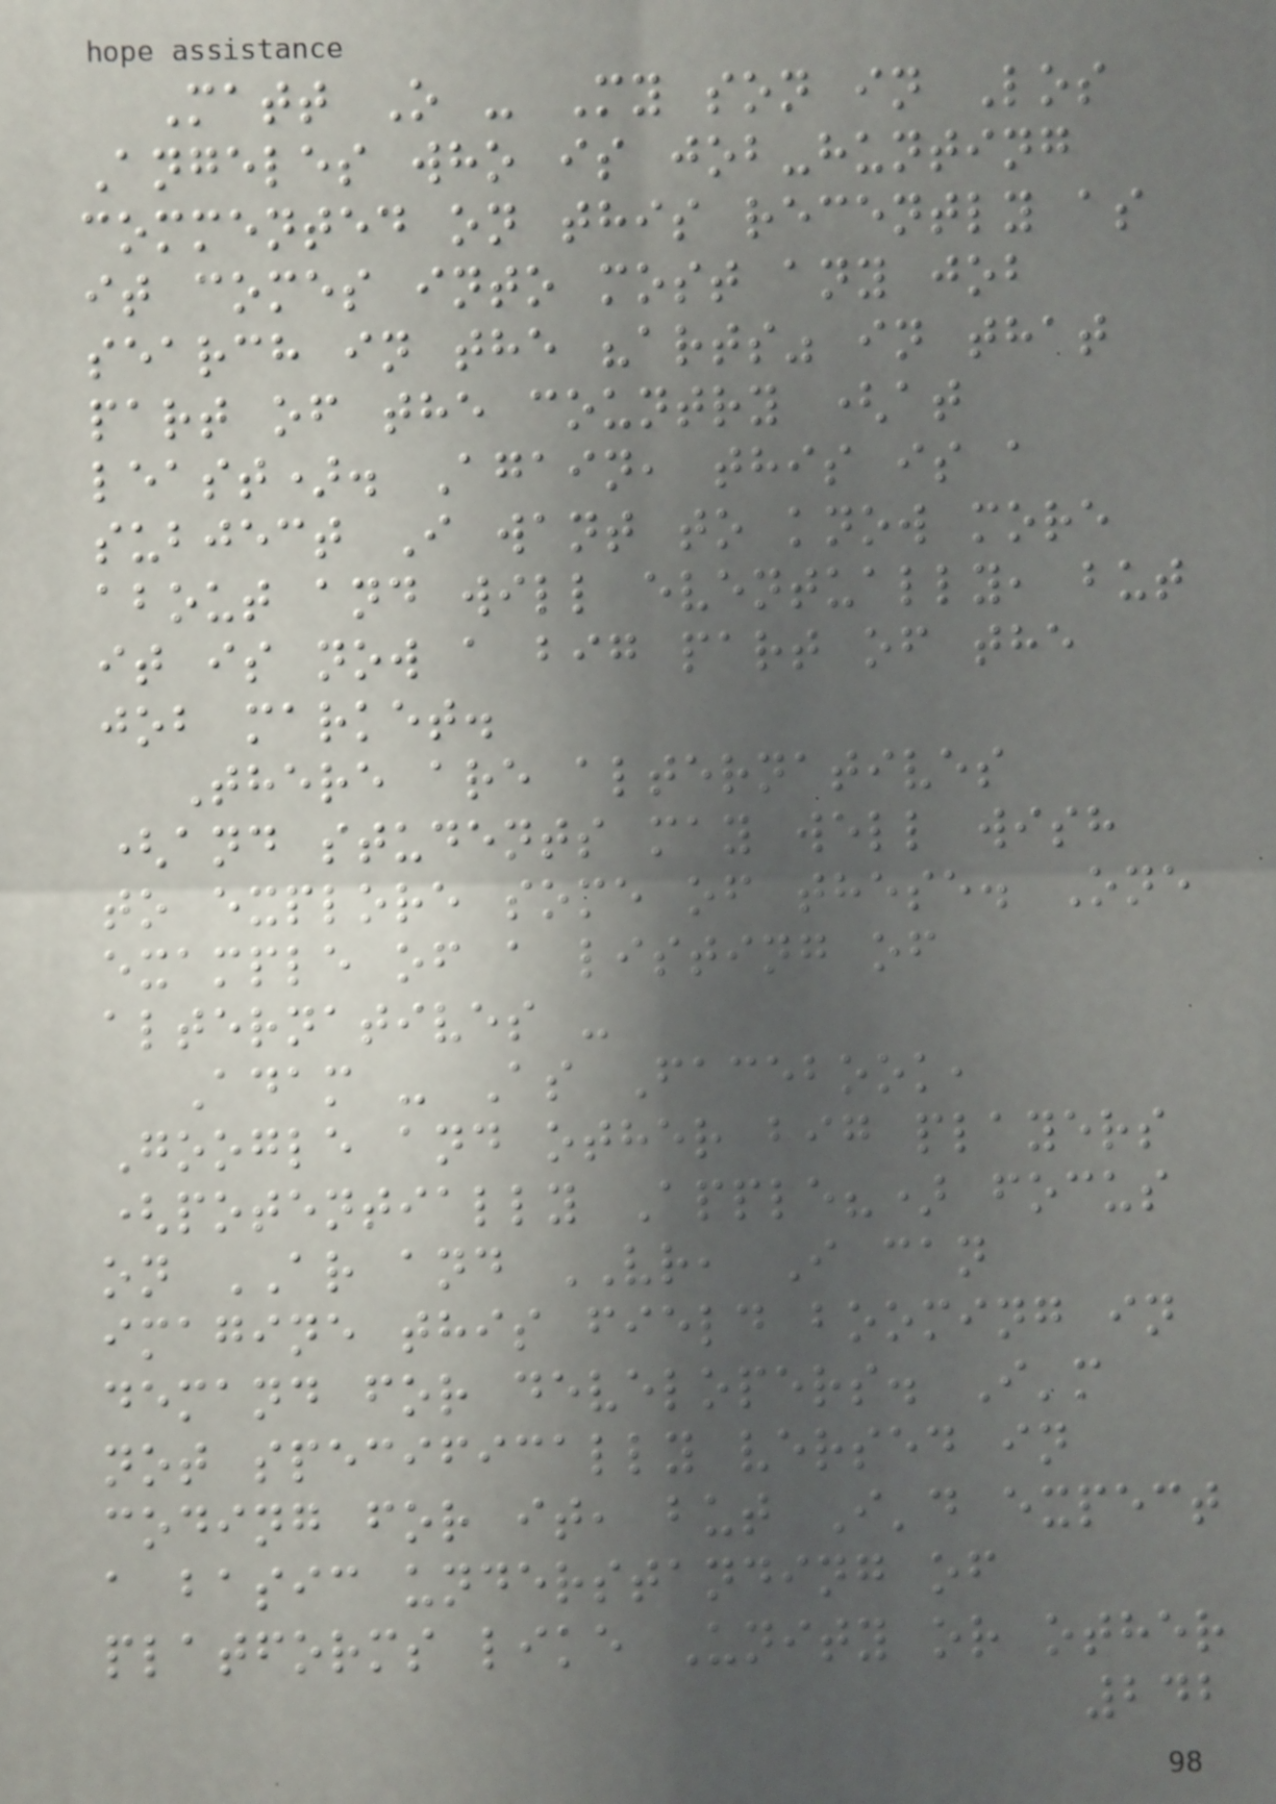Matt O - My son in Los
Angeles who is job-hunting
commented on this recently as
it comes into most any job
search in the "arts" in that
part of the country (at
least). Again, this is a
subject I want to know more
about and will eventually, but
it is now a big part of the
job market.
There are alternatives
(and students may well wish
to explore some of these. One
example of a listing of
alternatives -
Adam - As Facebook,
Google and other big players
(potentially Apple?) focus
on AR and VR, I can
imagine this field booming in
demand for developers. I'm
not specifically versed in
coding for it, but I'd expect
a basic understanding of
platforms like Unity or other
242
